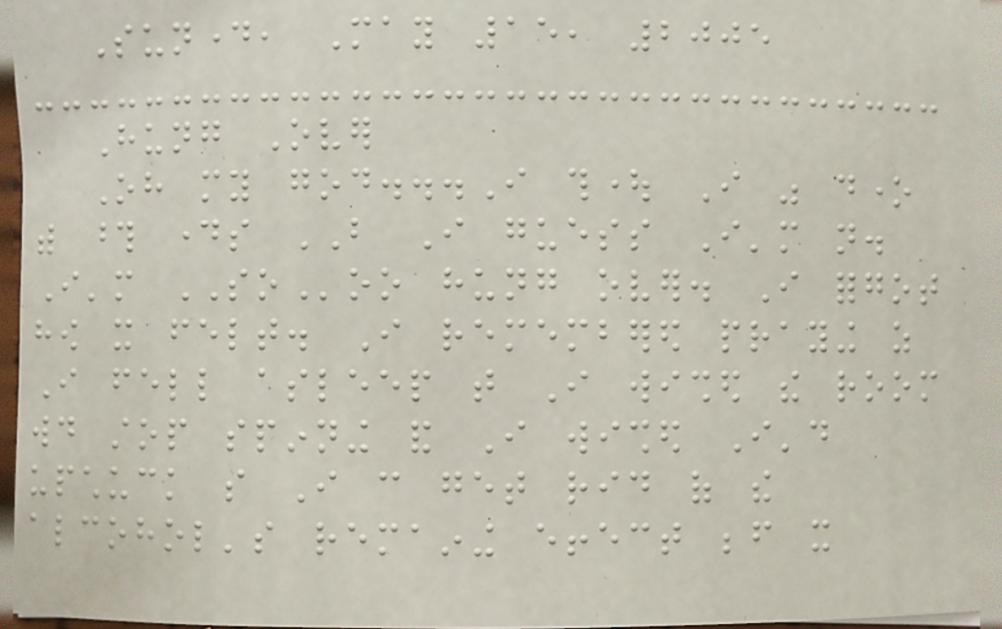Sunday, May 15, 2005
Hung Over
Oh my god...I thought I was done
with those days BUT I guess I'm not.
I'm SOoo hung over. I forgot
how it felt. I remembered praying as
I fell asleep that I wished the room
would stop spinning and I wished I'd
upchuck so I can get rid of the
alcohol's remaining effect before it
